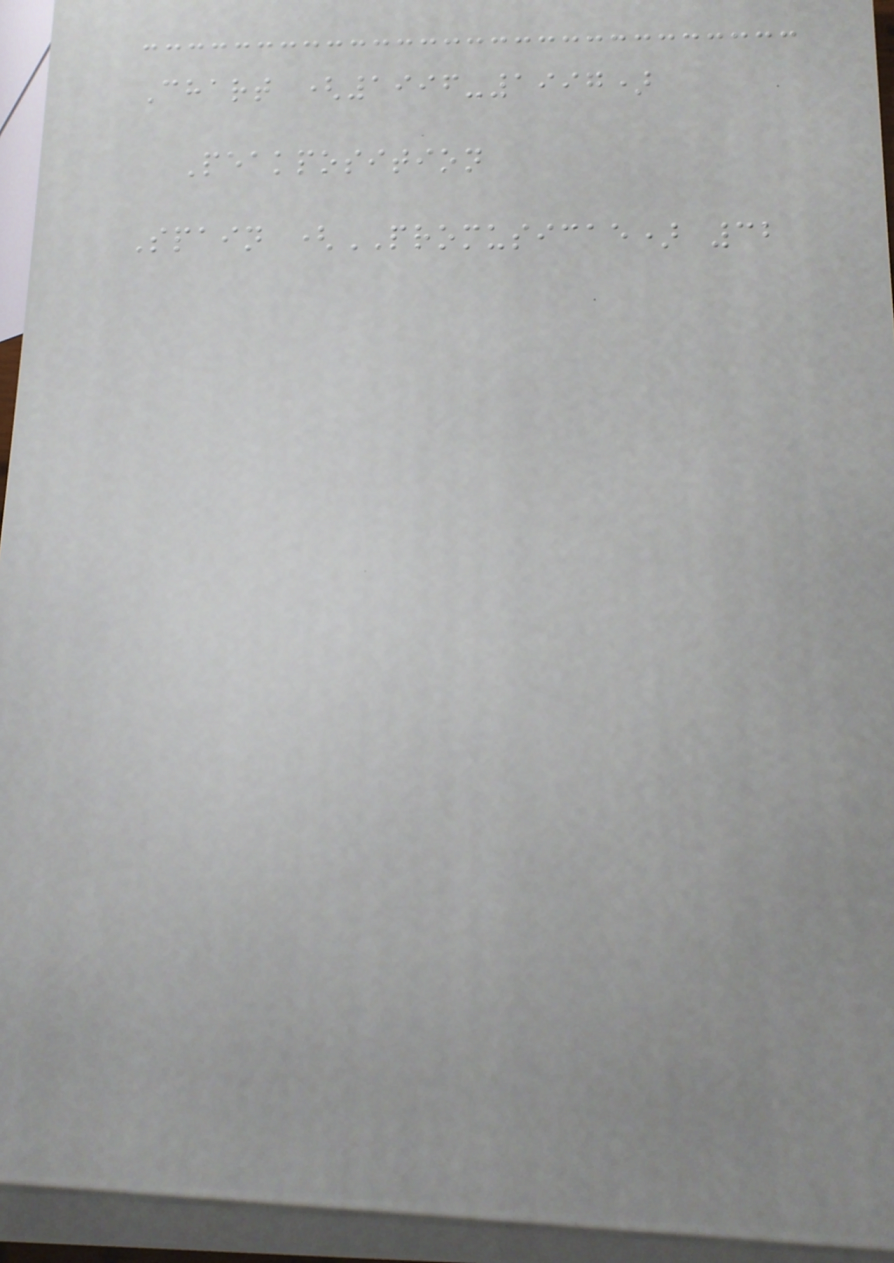Chart (1996-1997)
Peakposition
Spain (PROMUSICAE) 32
